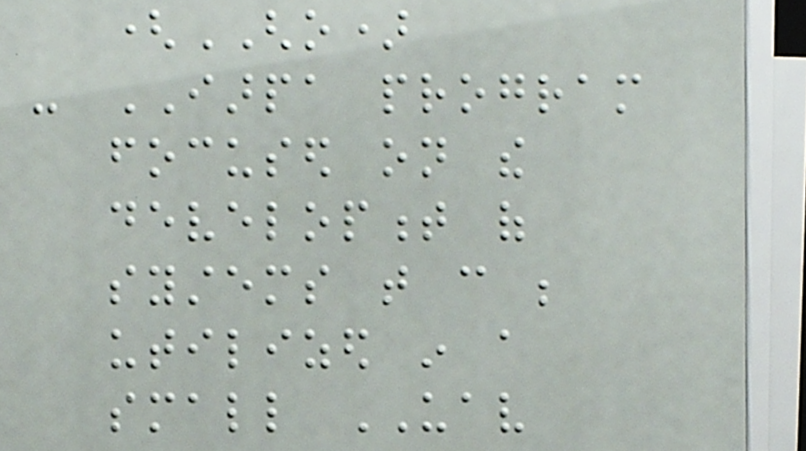(GHO)
- IARPA program
focused on the
development of
systems that can be
utilized in a
small UAV
